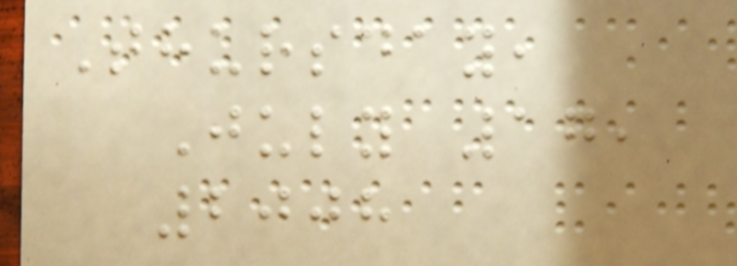Thursday,
July 17,
2008
